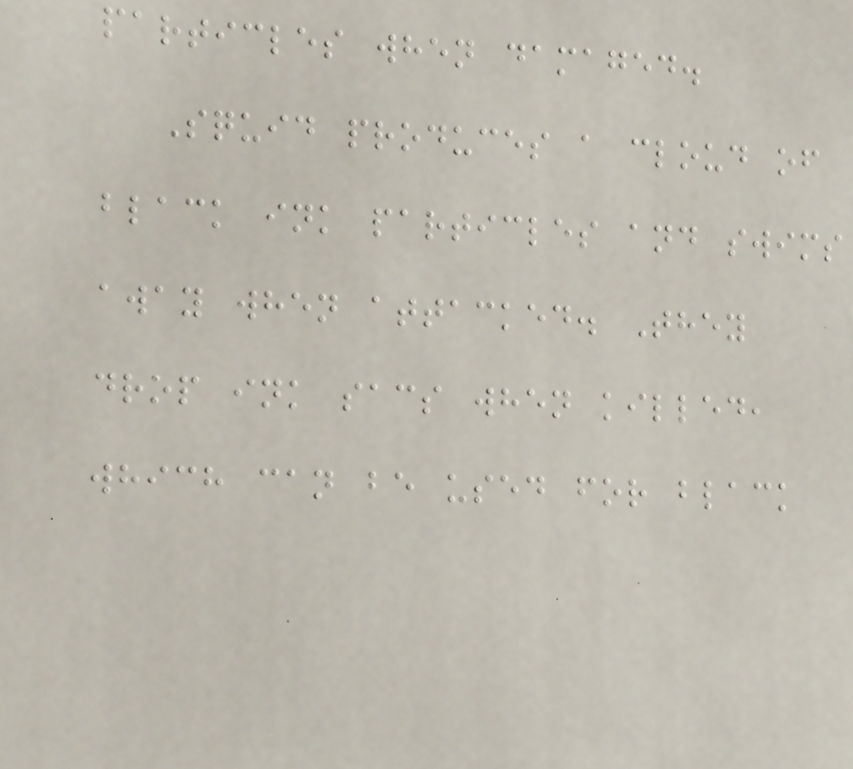particles when damaged.
Squid produces a cloud of
black ink particles and swims
away when attacked. They
drop ink sacs when killed,
which can be used for black
